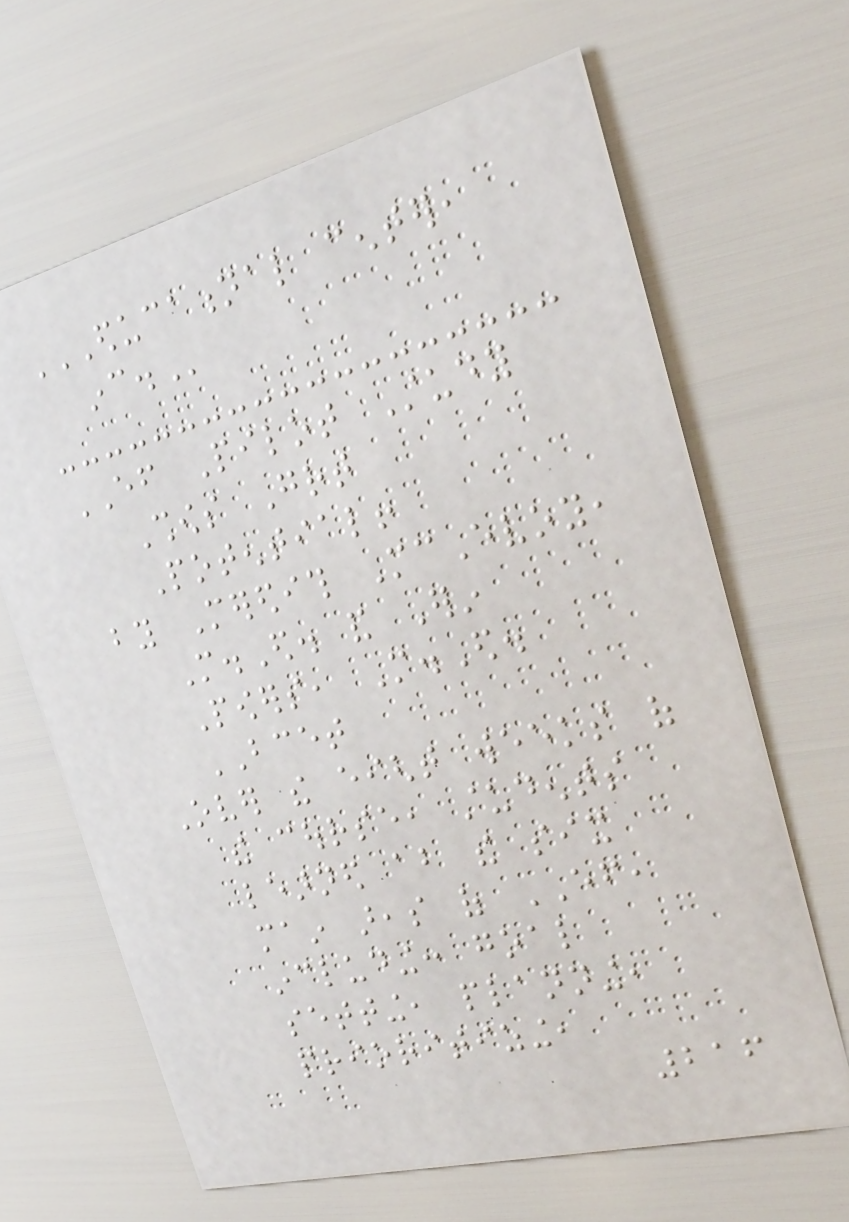EDUCATIONAL CENTER,
INC.
EF Pilot Study
Shows Great
Potential!
by Meredith McEvoy,
M.Ed. and Erin
Powers, M.Ed.
BCET
Over the eight weeks of
the course, students
learned about the six
main areas of EF,
including: goal
setting, planning,
prioritizing,
216
